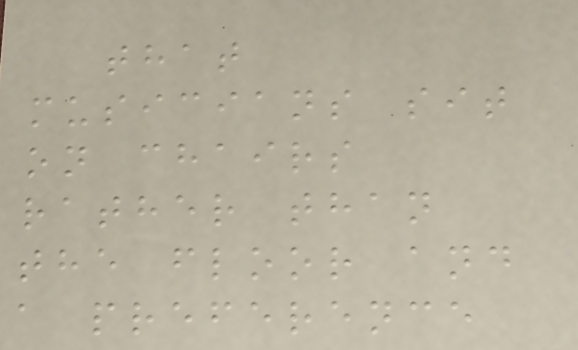that
musicians sit
on chairs
rather than
the floor and
a preference
